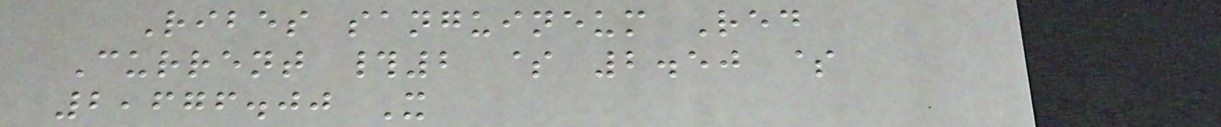Ribes sanguineum Red
Current #2 $ 2.50 $
2,676.00 X
